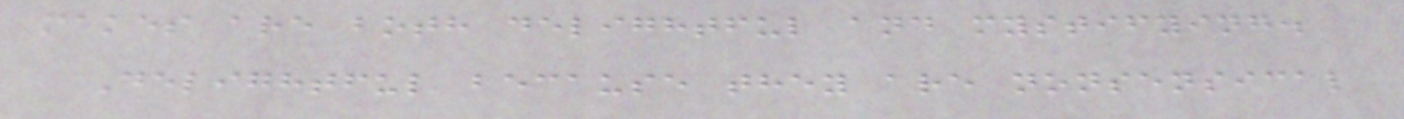makes are both delightful and mystifying.
Delightful because they are nonsensical
